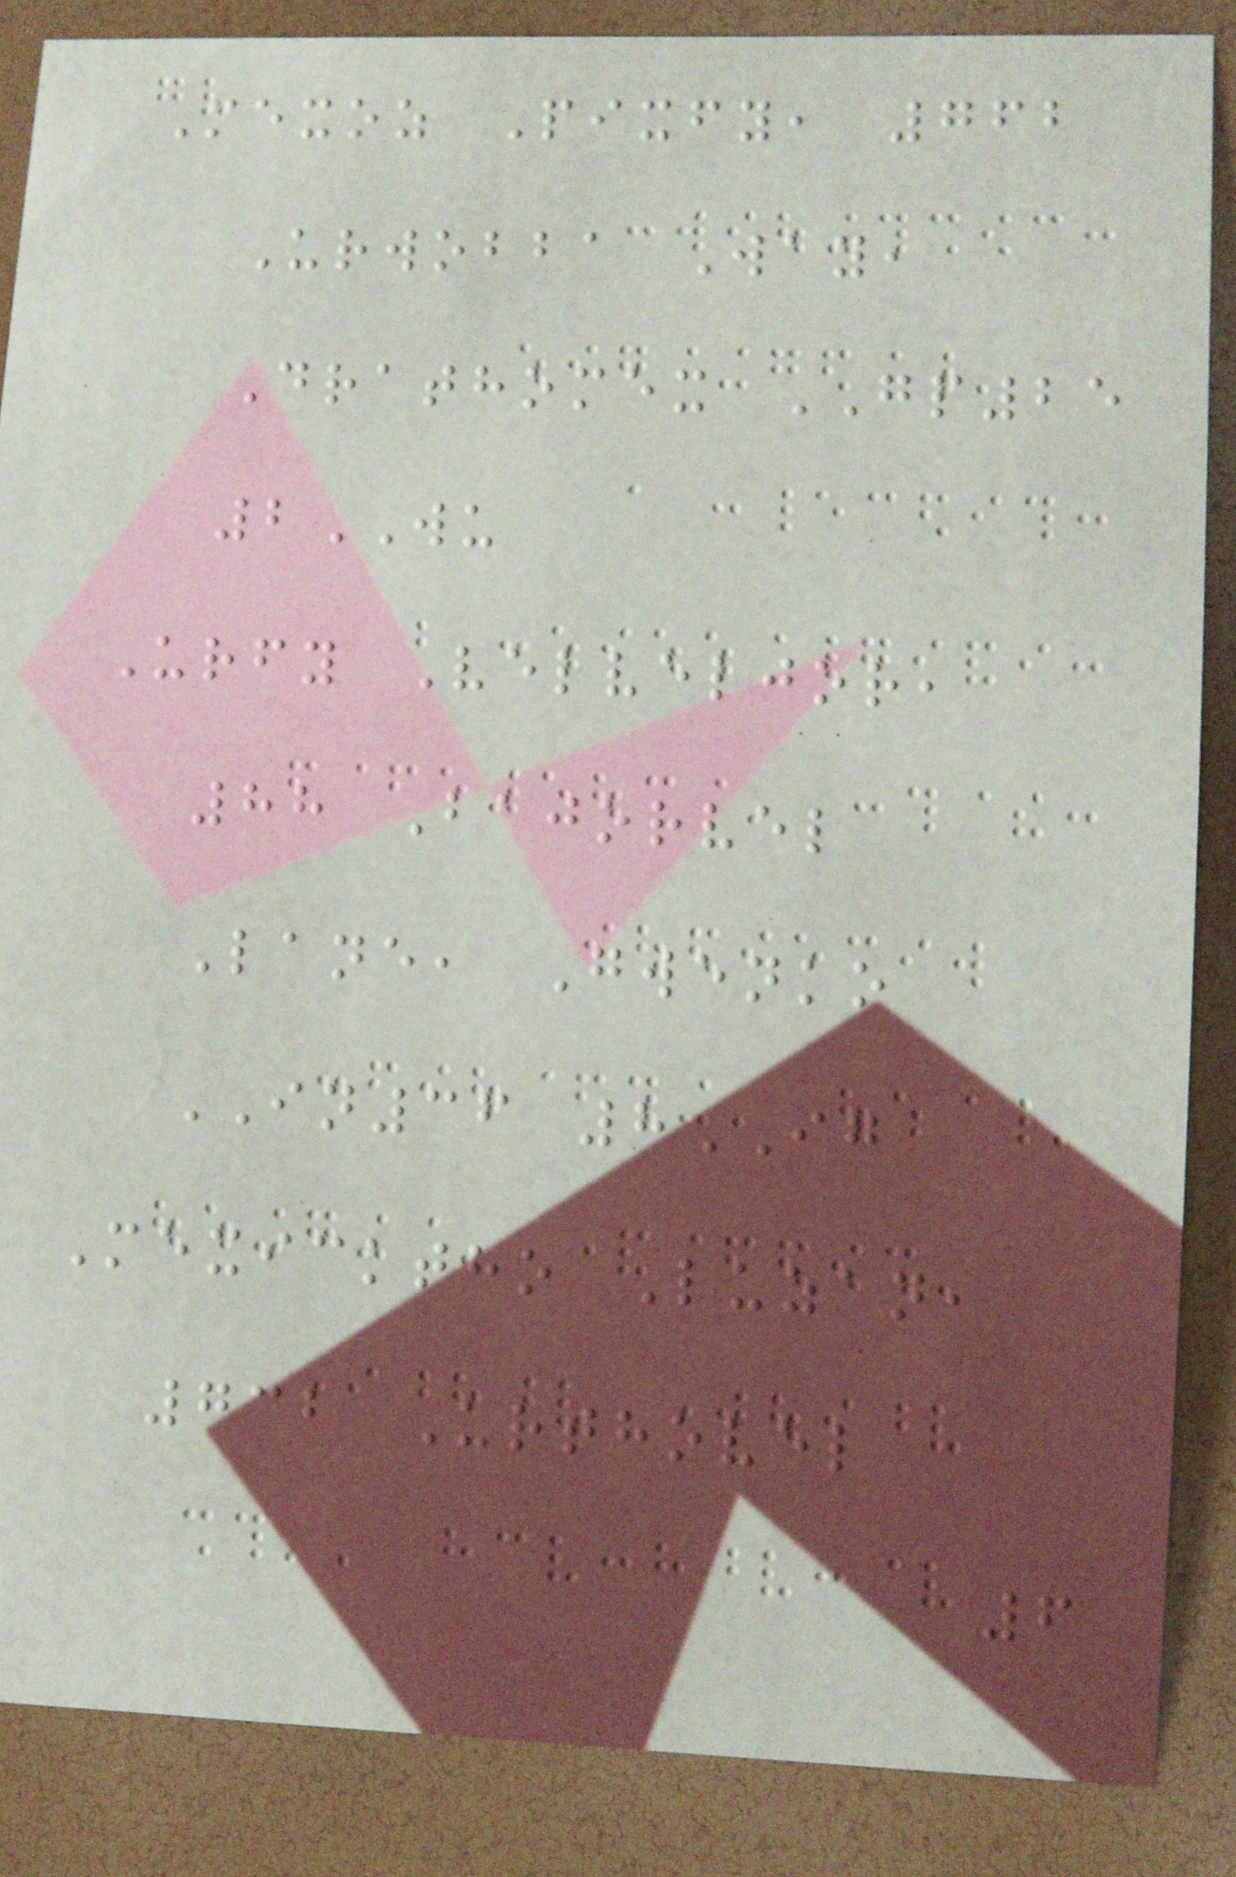Mexoz Pixfy, 762
Urwobba Way,
Drathomex GP25
2WU
Urfy Velveljor,
88 Bajorvel
Lane, Gwenko
IN36 8IG
Mexicktho Luzan,
732 Urthovel
6
